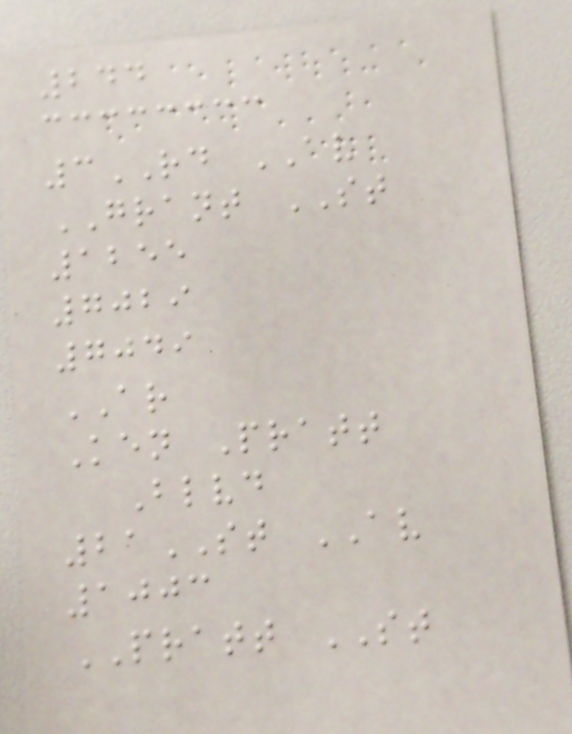244
3RD AV
GRANT ST
1255
7029
7049
AR
Ken Pratt
Blvd
21ST AV
1003
PRATT ST
